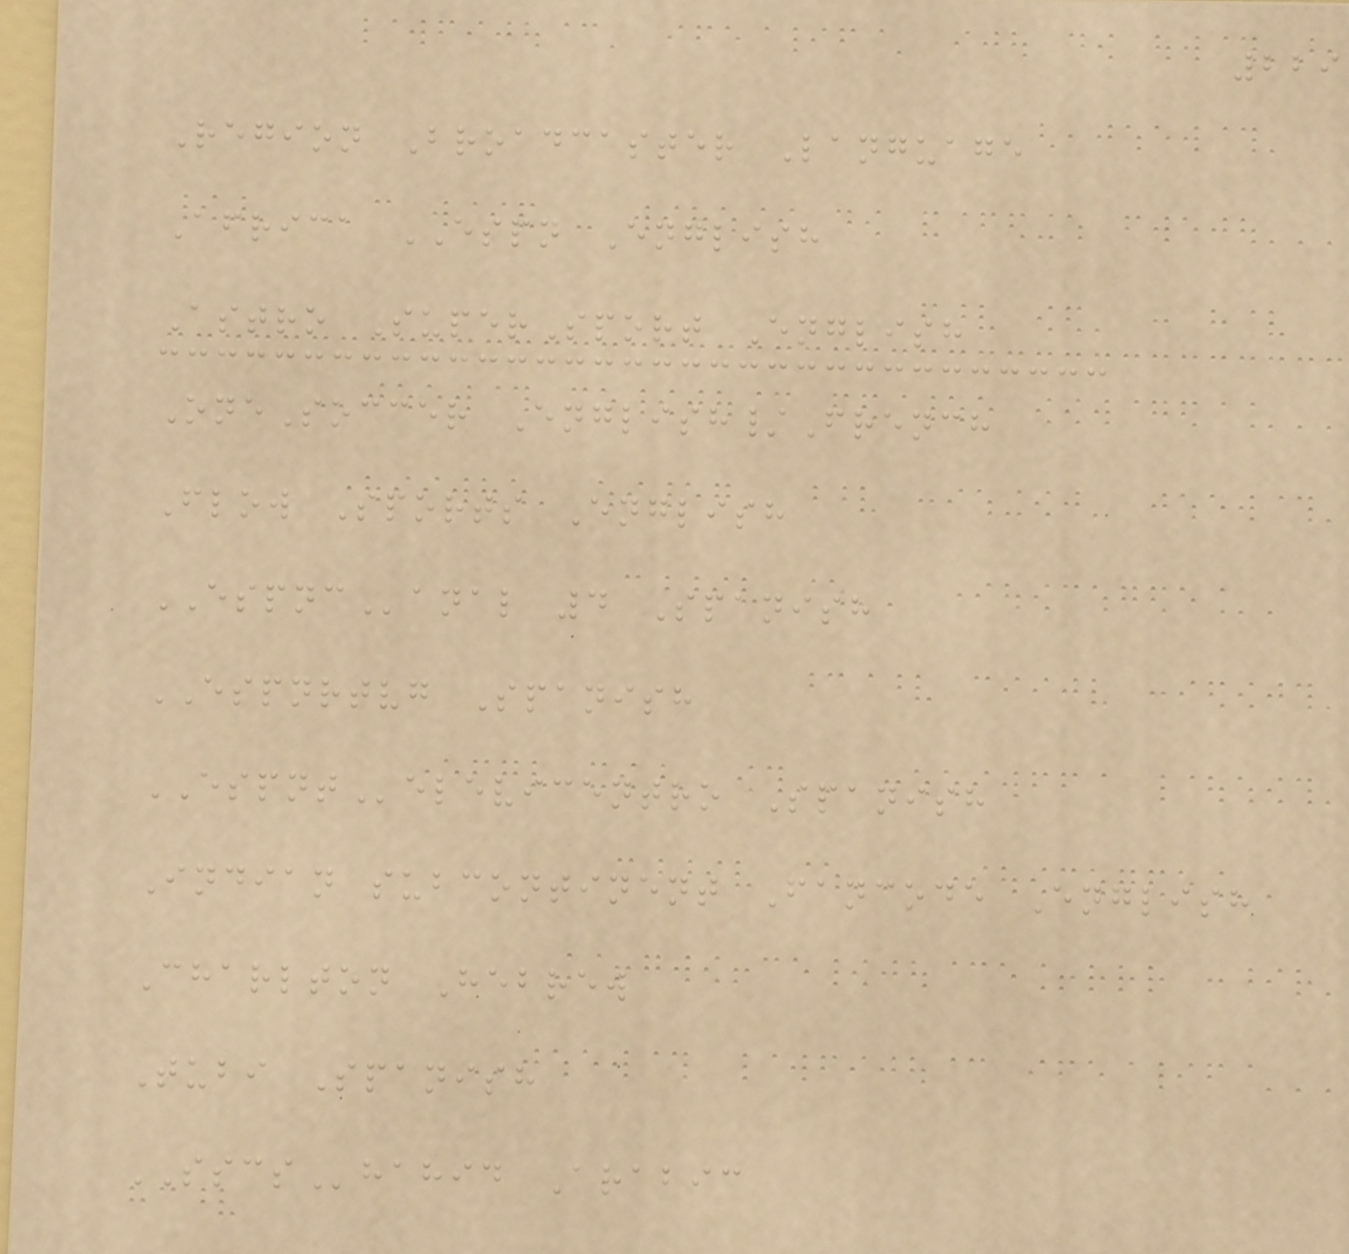229
Region Broadcaster Language
Africa ESPN English
Astro SuperSport English
OneSoccer English/French
Flow Sports English
ESPNCanal 4 Spanish
ESPNRTVG Spanish
ESPNTelevicentro Spanish
Indian subcontinent Fancode English
Charlton Hebrew
Tubi Spanish
SSCShahid Arabic
